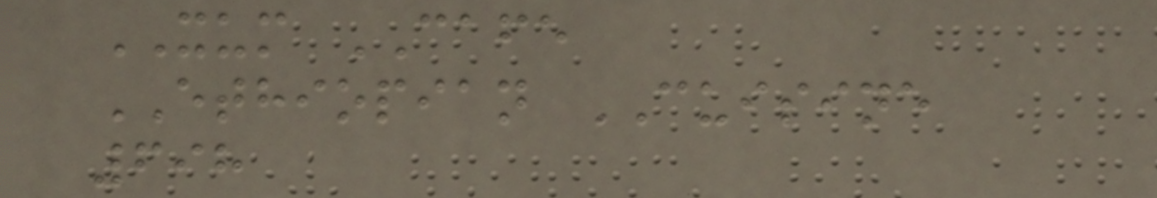XUM CAFE
ETHIOPIAN CUISINE
698
